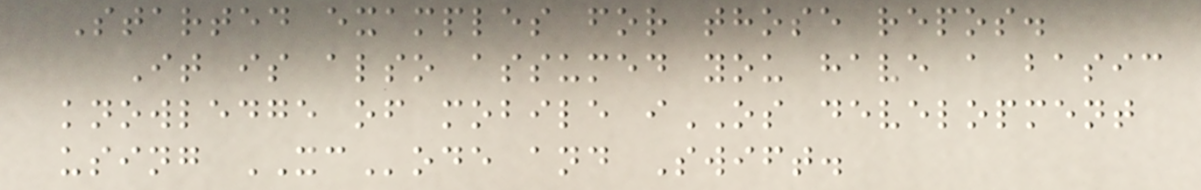Started examples for those repos.
It is also assumed you have a basic
knowledge of mobile iOS development
using XCode and Swift.
